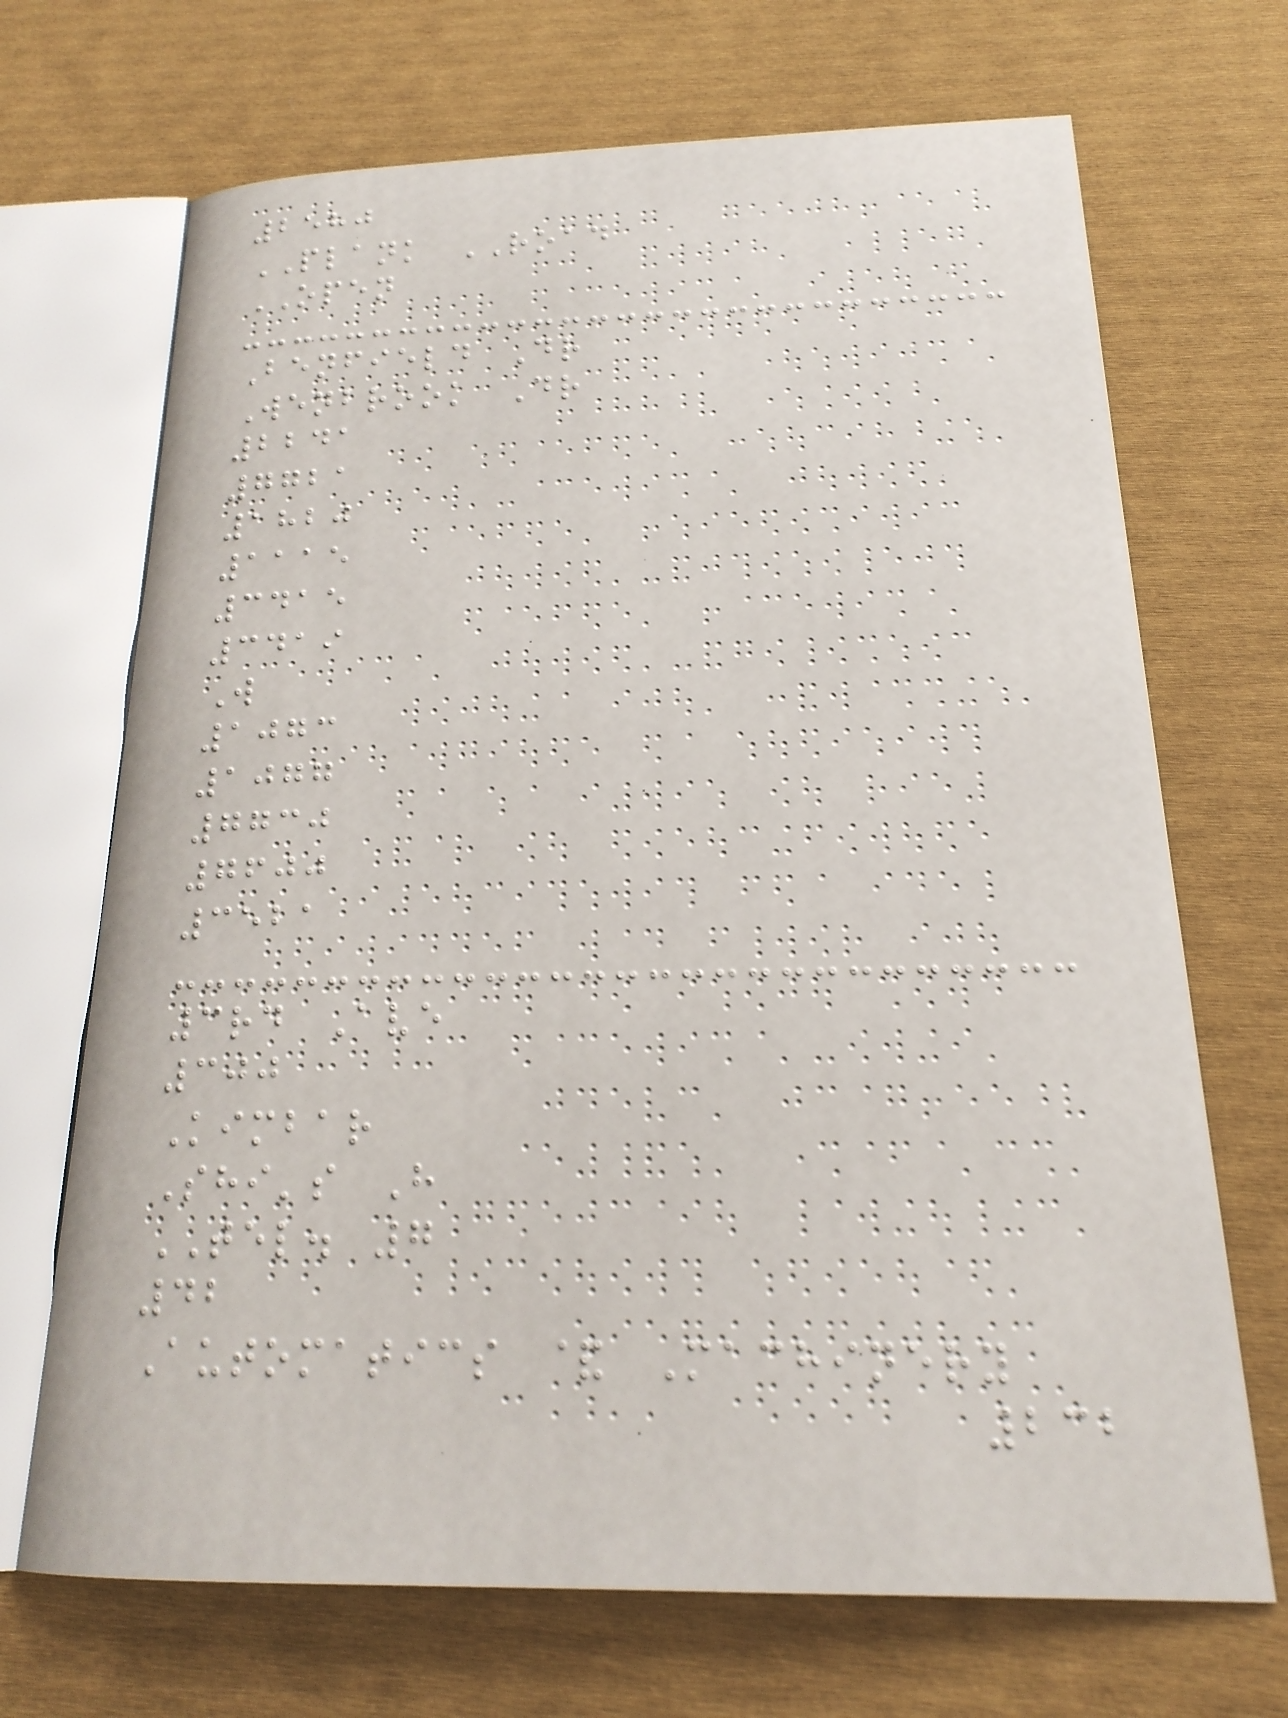2580
PLANK ROAD
OPEN
Benfield Dr
Wenbrook Dr
2241
7721
1820
1115
3415
3419
W
1073
1077
7730
7600
3521
3rd Ave
300
Kimbar
Shi's H
TEL. 7
42
Automatics & Machinery
232
